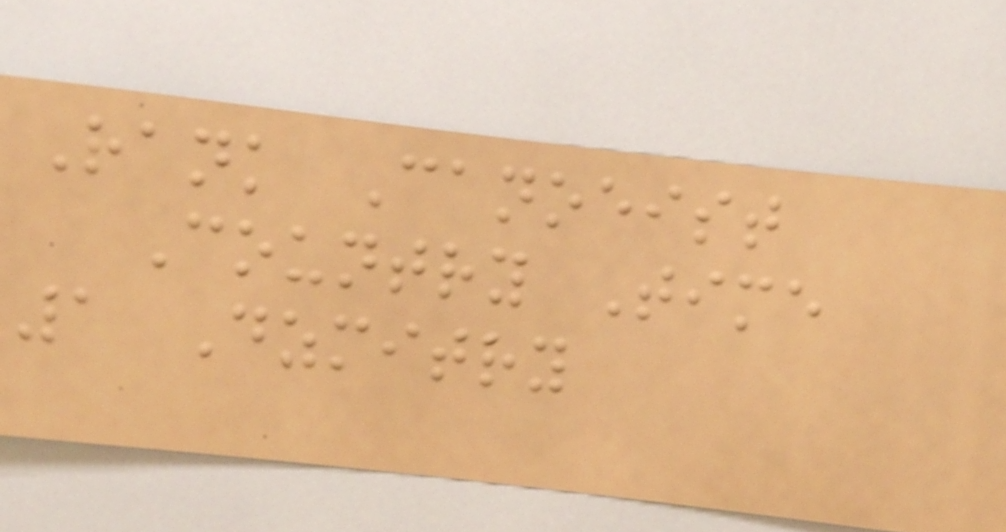Rank Canoeist
Country Time
1 Dzmitry
